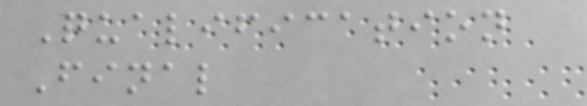Qualification
Final
